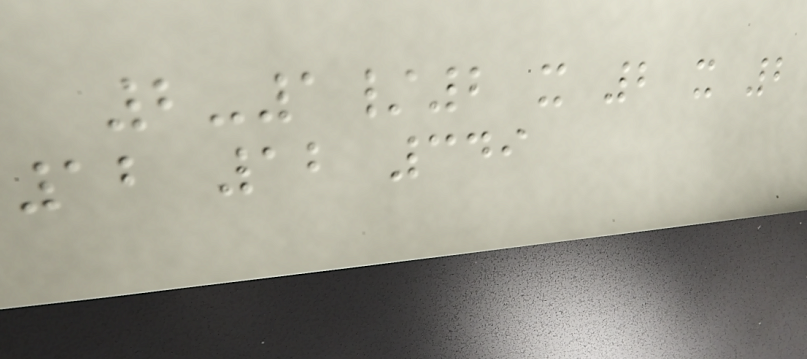2-1/2 x 2 x 2
12 12 349
